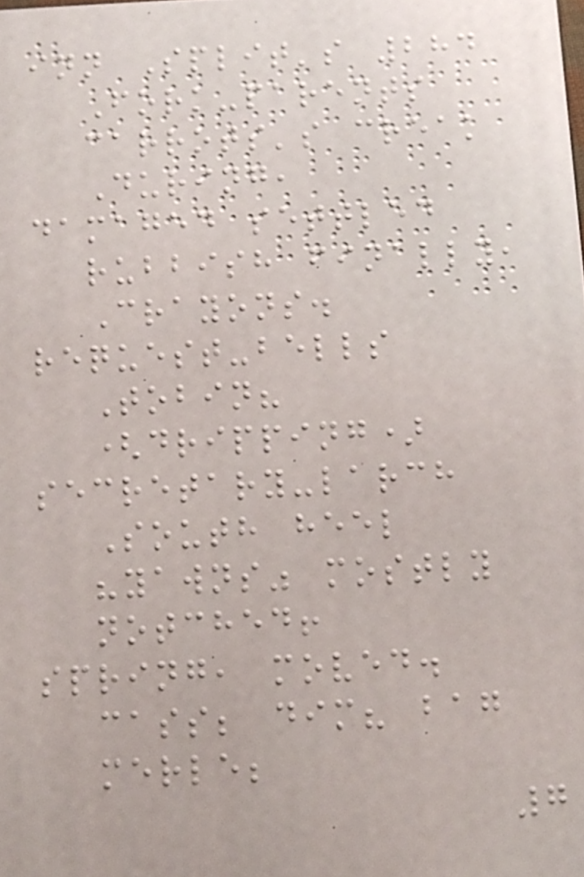inn Split's 284
Fork-parents
carrots's creak
During,
damaged settled
rubbish finally,
Crayons.
request-bells
Tobin?
(dripping)
secretary-larch
South heel
"yawns" mostly
notched!
spring, moved.
cass; dim? bag
merle;
7
